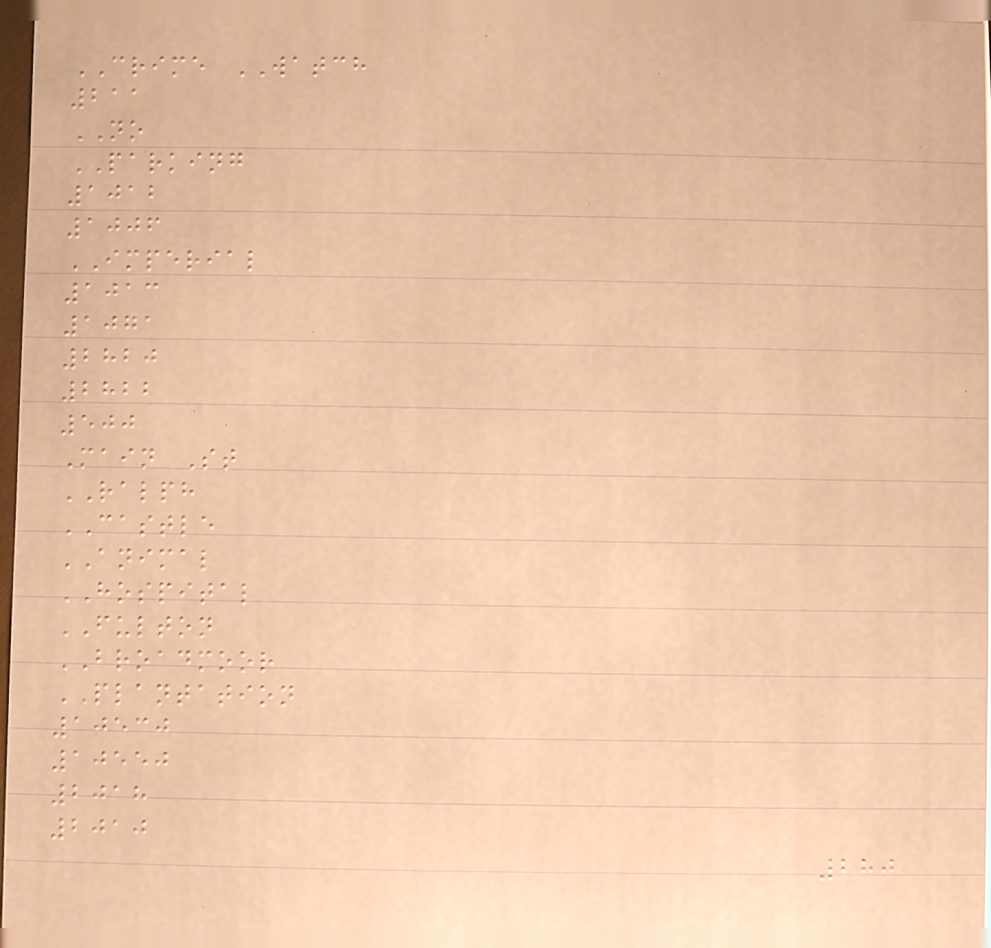CRIME WATCH
211
NO
PARKING
1012
1006
IMPERIAL
1013
1071
2820
2822
500
Main St
RALPH
CASTLE
ANIMAL
HOSPITAL
FULTON
BROADMOOR
PLANTATION
10530
10550
2018
2010
280
